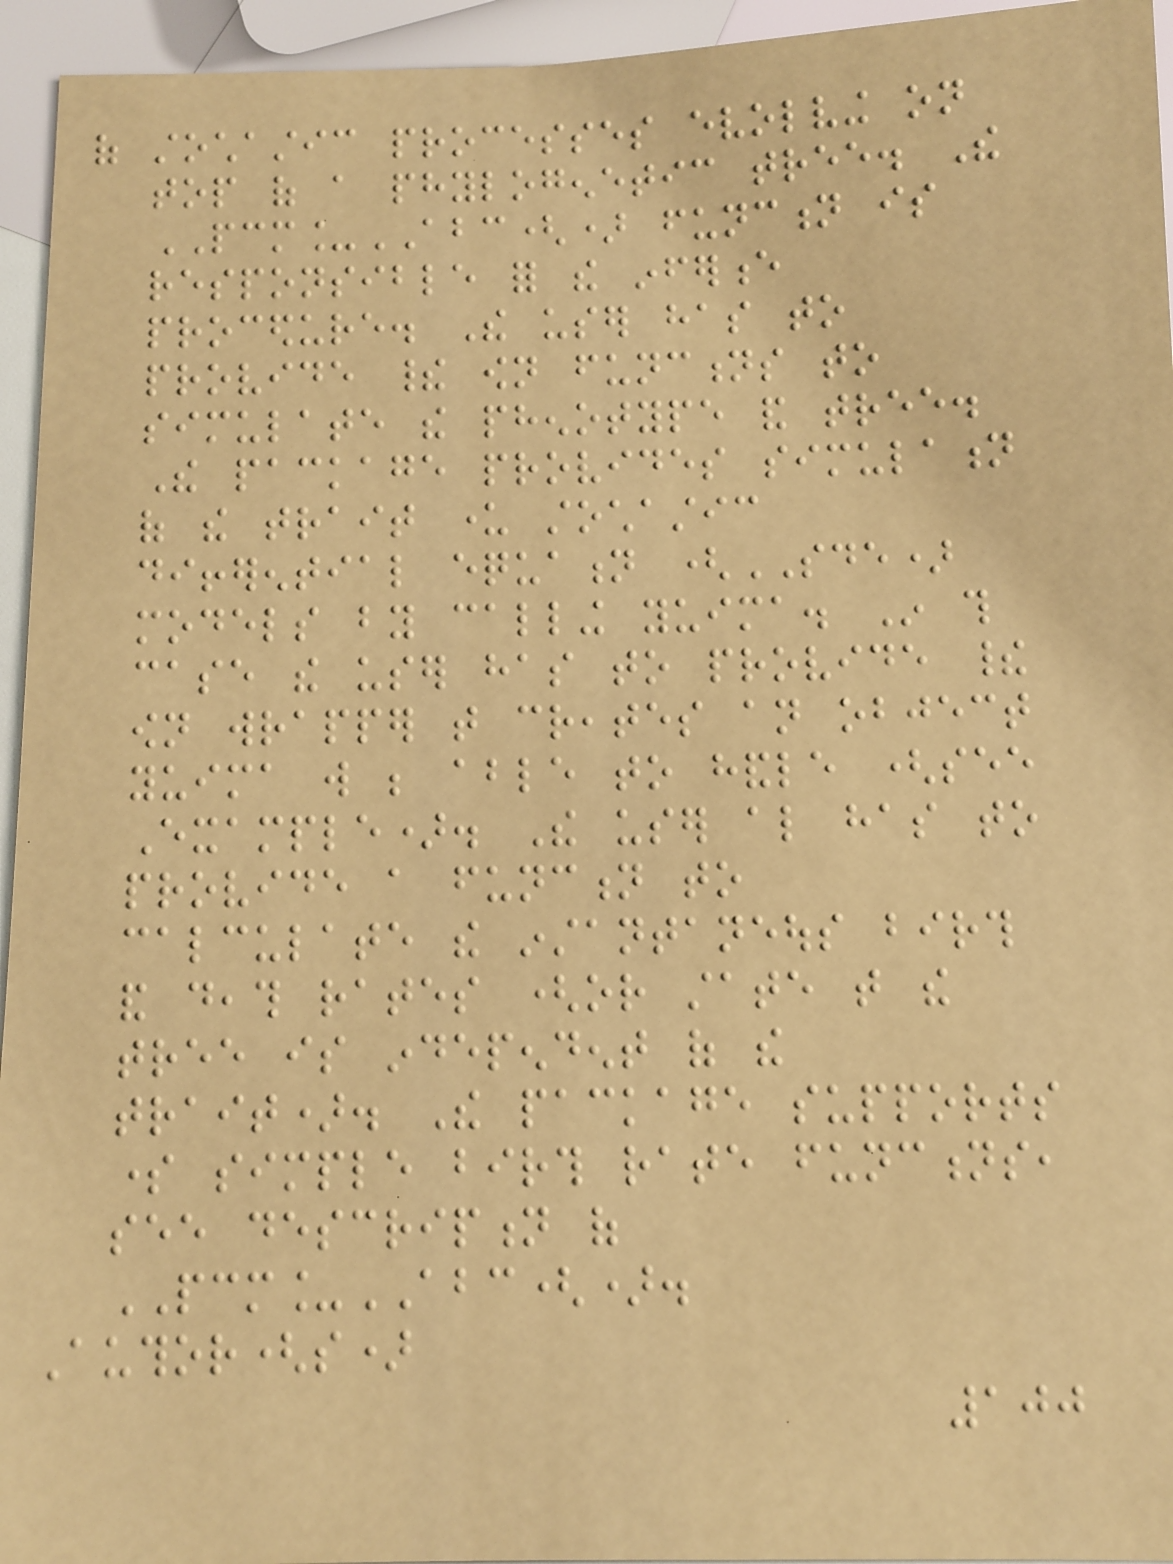of stochastic processes evolving on
top of a phylogenetic tree. The
PCM_ABC() function is
responsible for the inference
procedure. The user has to
provide their own functions to
simulate the phenotype and tree.
The package provides simulation
of the trait under stochastic
differential equation (SDE)
models by calling yuima. In this
case the user has to provide their
own wrapper that creates an object
yuima will be able to handle (see
Example). The user also has to
provide a function to
calculate the instantaneous birth
and death rates (or state that the
tree is independent of the
trait). The package supports
some simple birth rate functions,
see description of
PCM_ABC().
Author(s)
100
